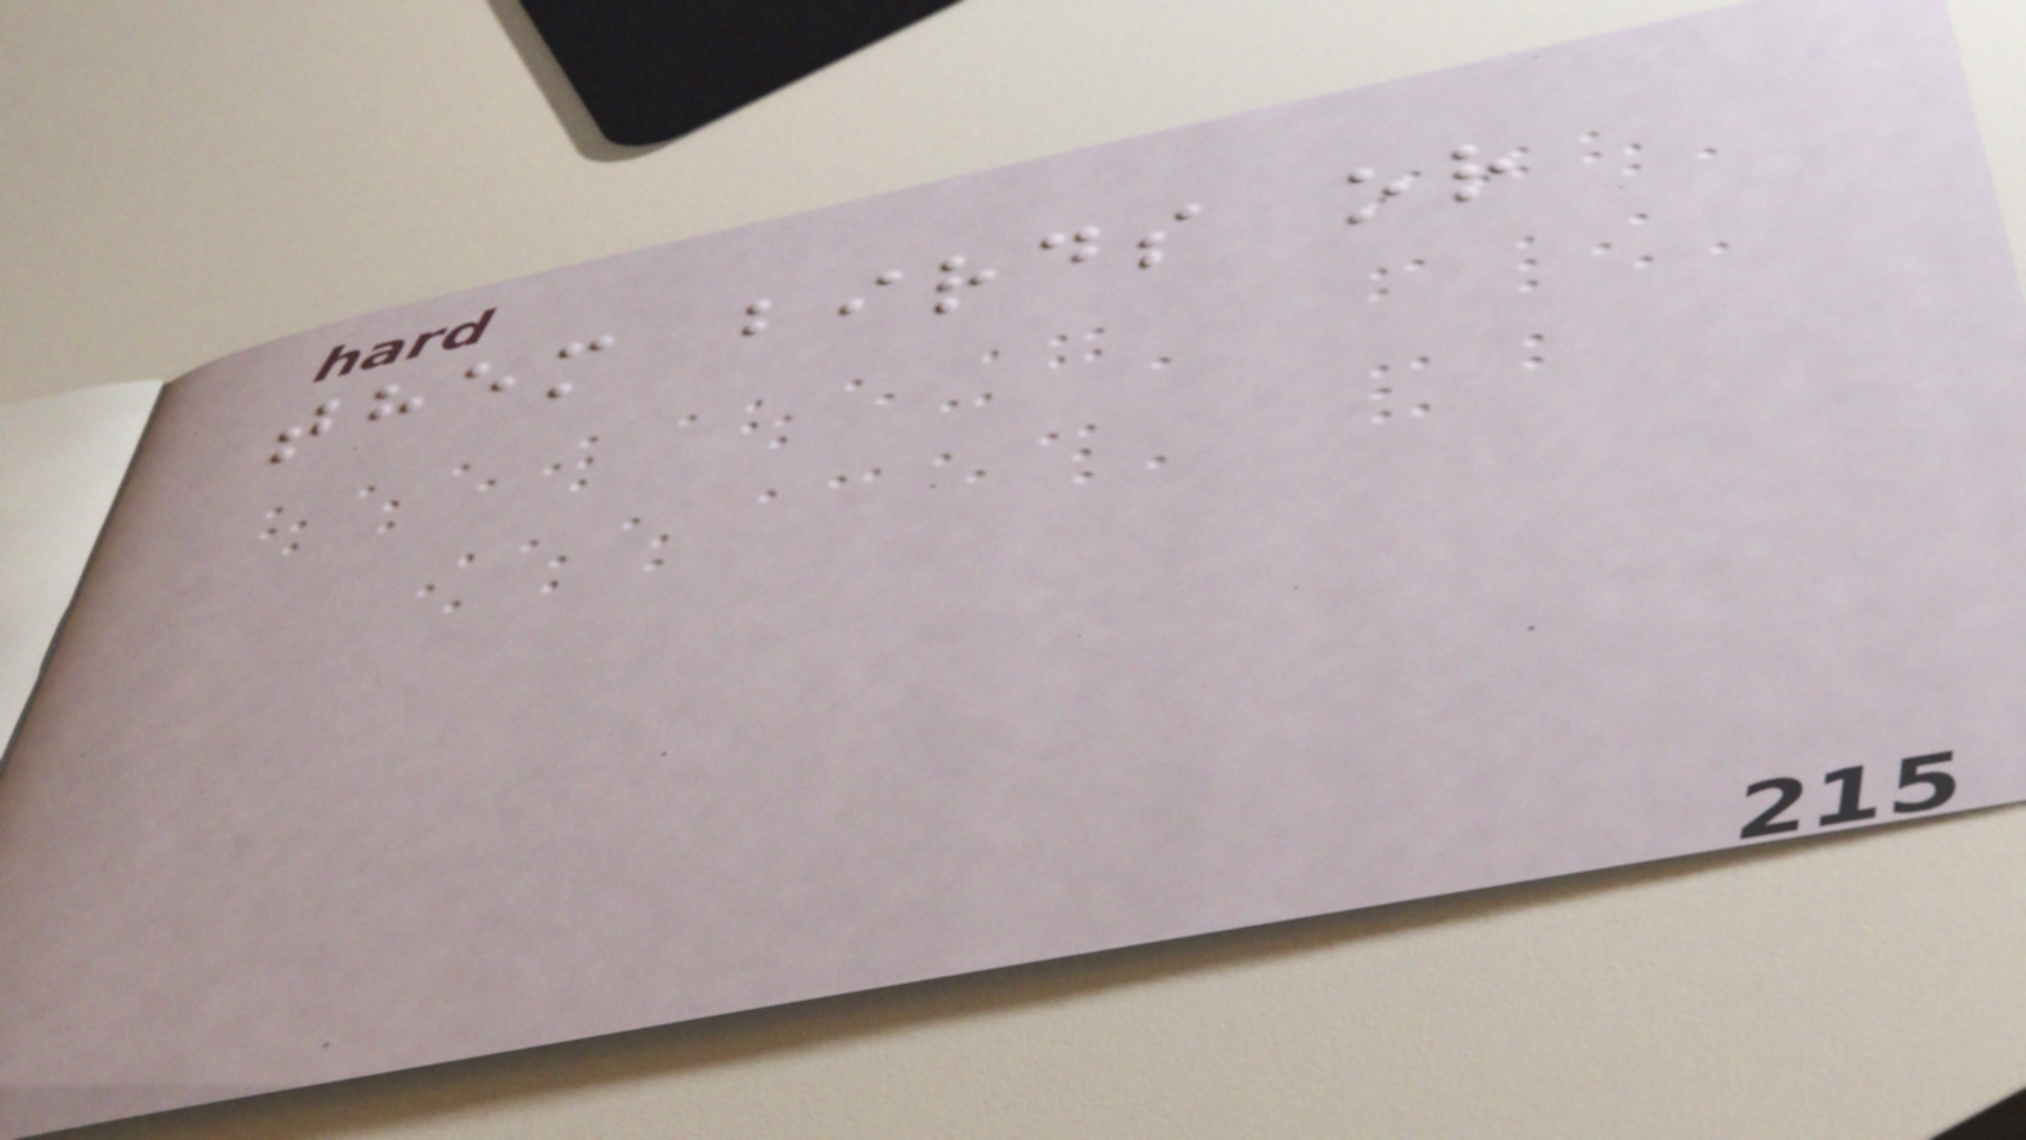them birds or
